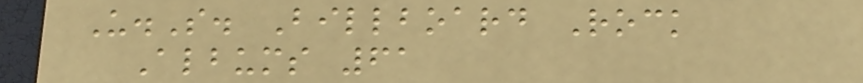U.S. Billboard Rock
Albums 61
